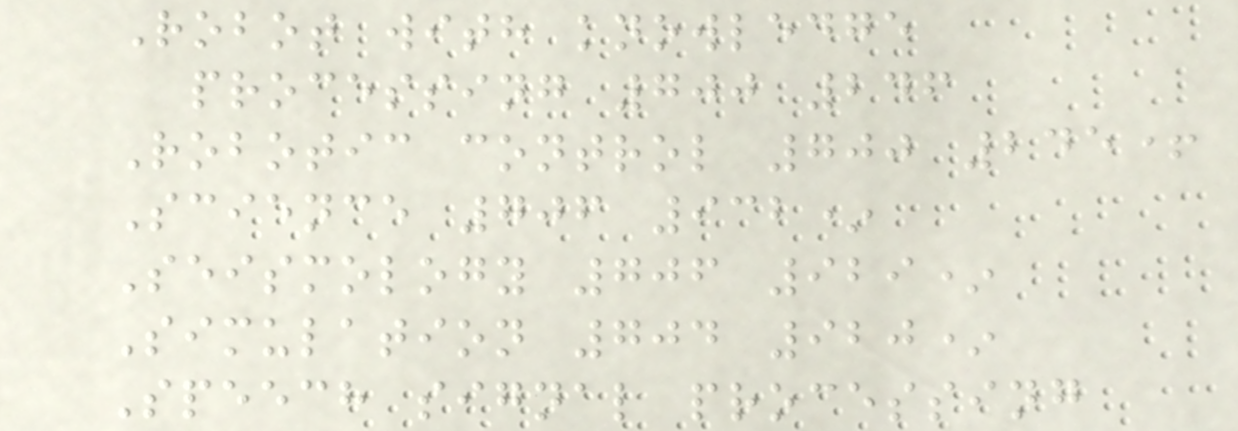Robot with knowledge
processing 700 246
Robotic control 700 245+
Science 706 932*
Seismology 706 929*
Simulation 704 920*
Speech signal processing
